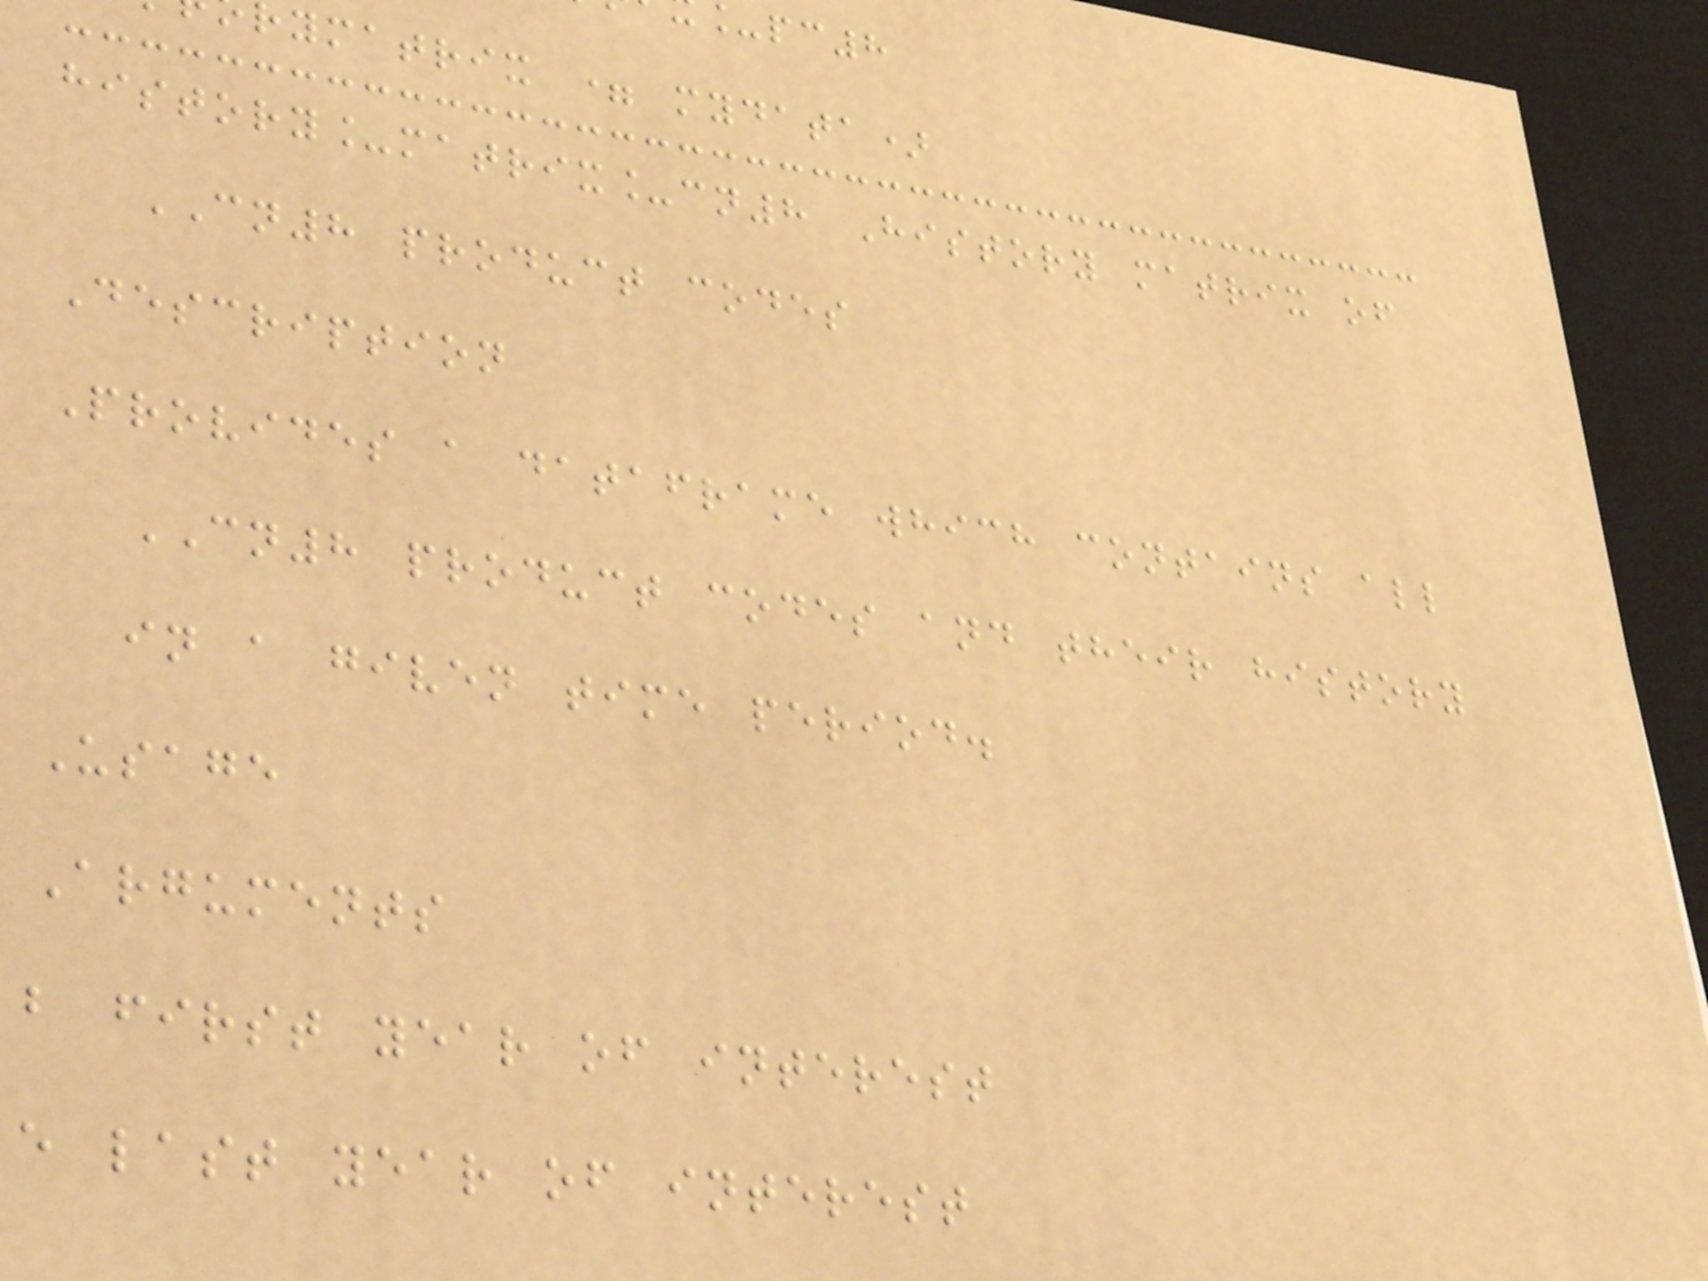ymatrix = mydata)
history_matrix_cn8 History matrix of
CN8 product codes
Description
Provides a dataframe which contains all
CN8 product codes and their history
in a given time period.
Usage
Arguments
b first year of interest
e last year of interest
